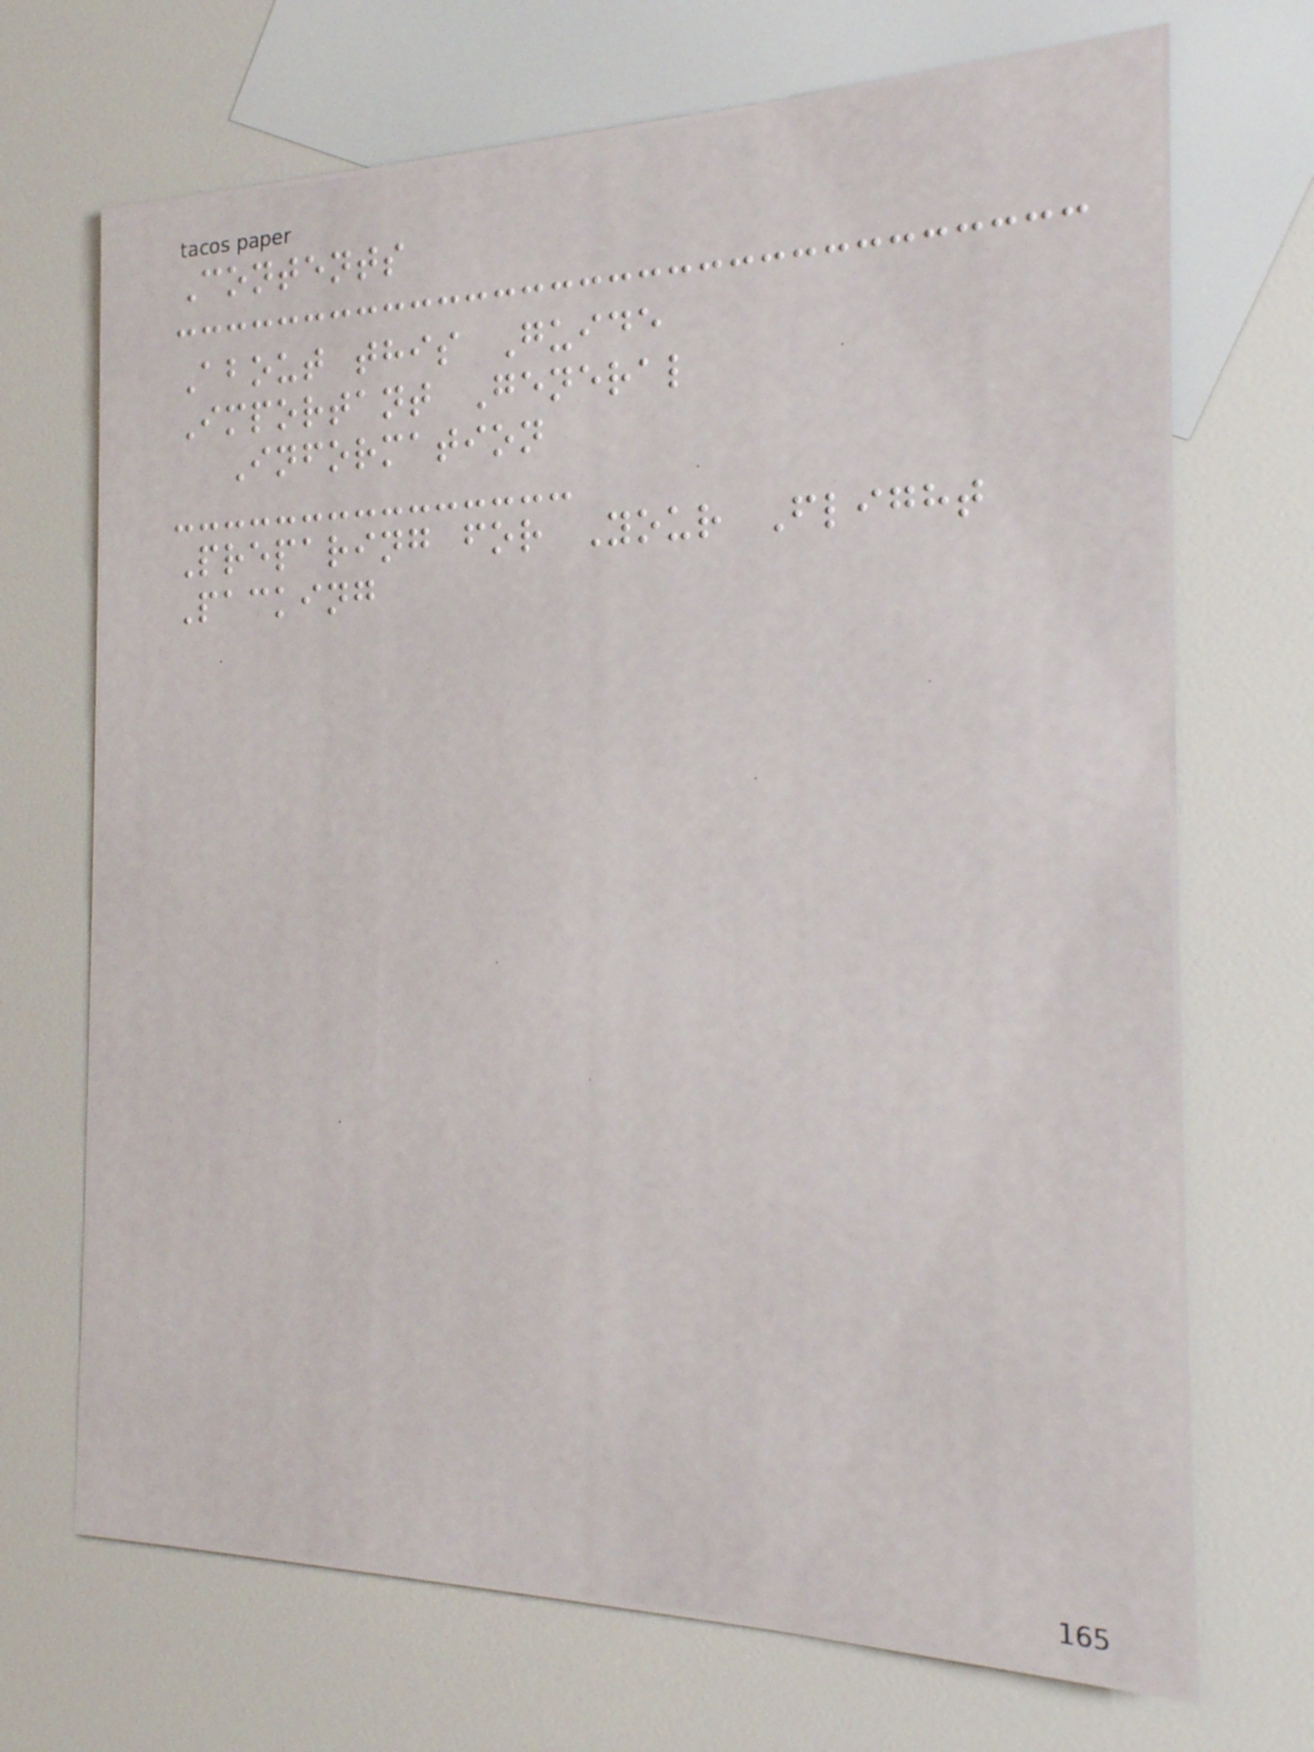Contents
About this Guide
Important General
Information
Preparing for Your Flight
Packing
